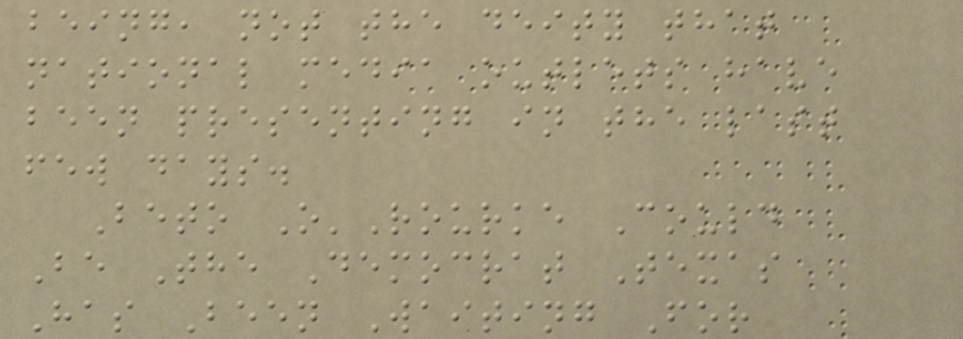being, not the deity that
national media outlets have
been presenting in the last
few days.
Beto O'Rourke Could
Be The Democrat Texas
Has Been Waiting For
